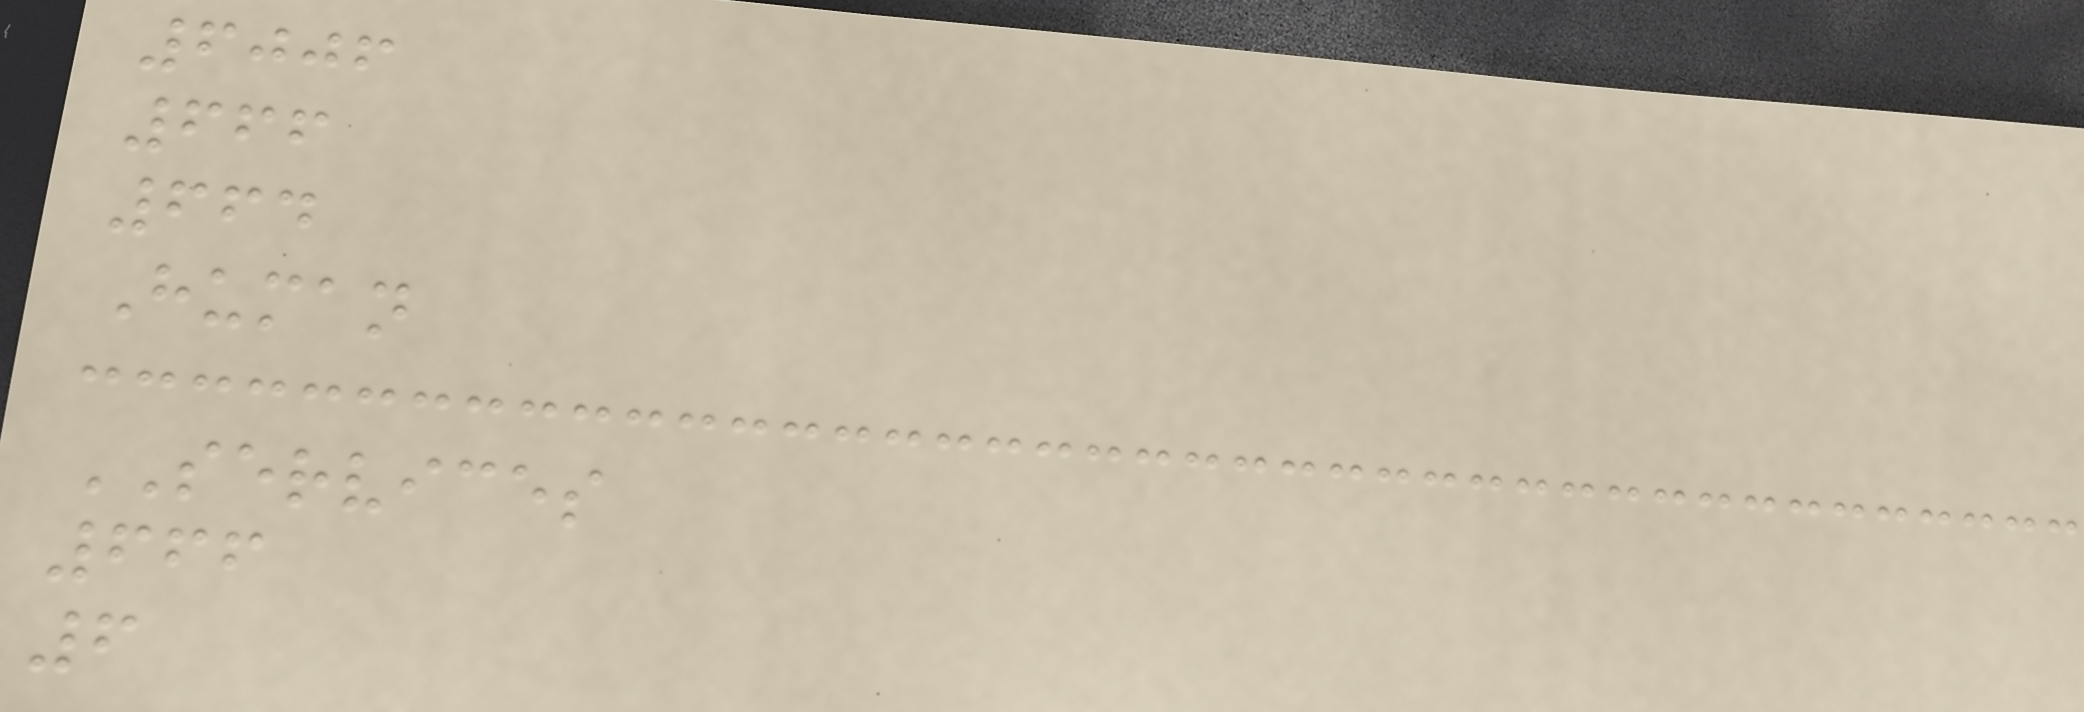6006
666
664
Human
SERVICES
666
6
